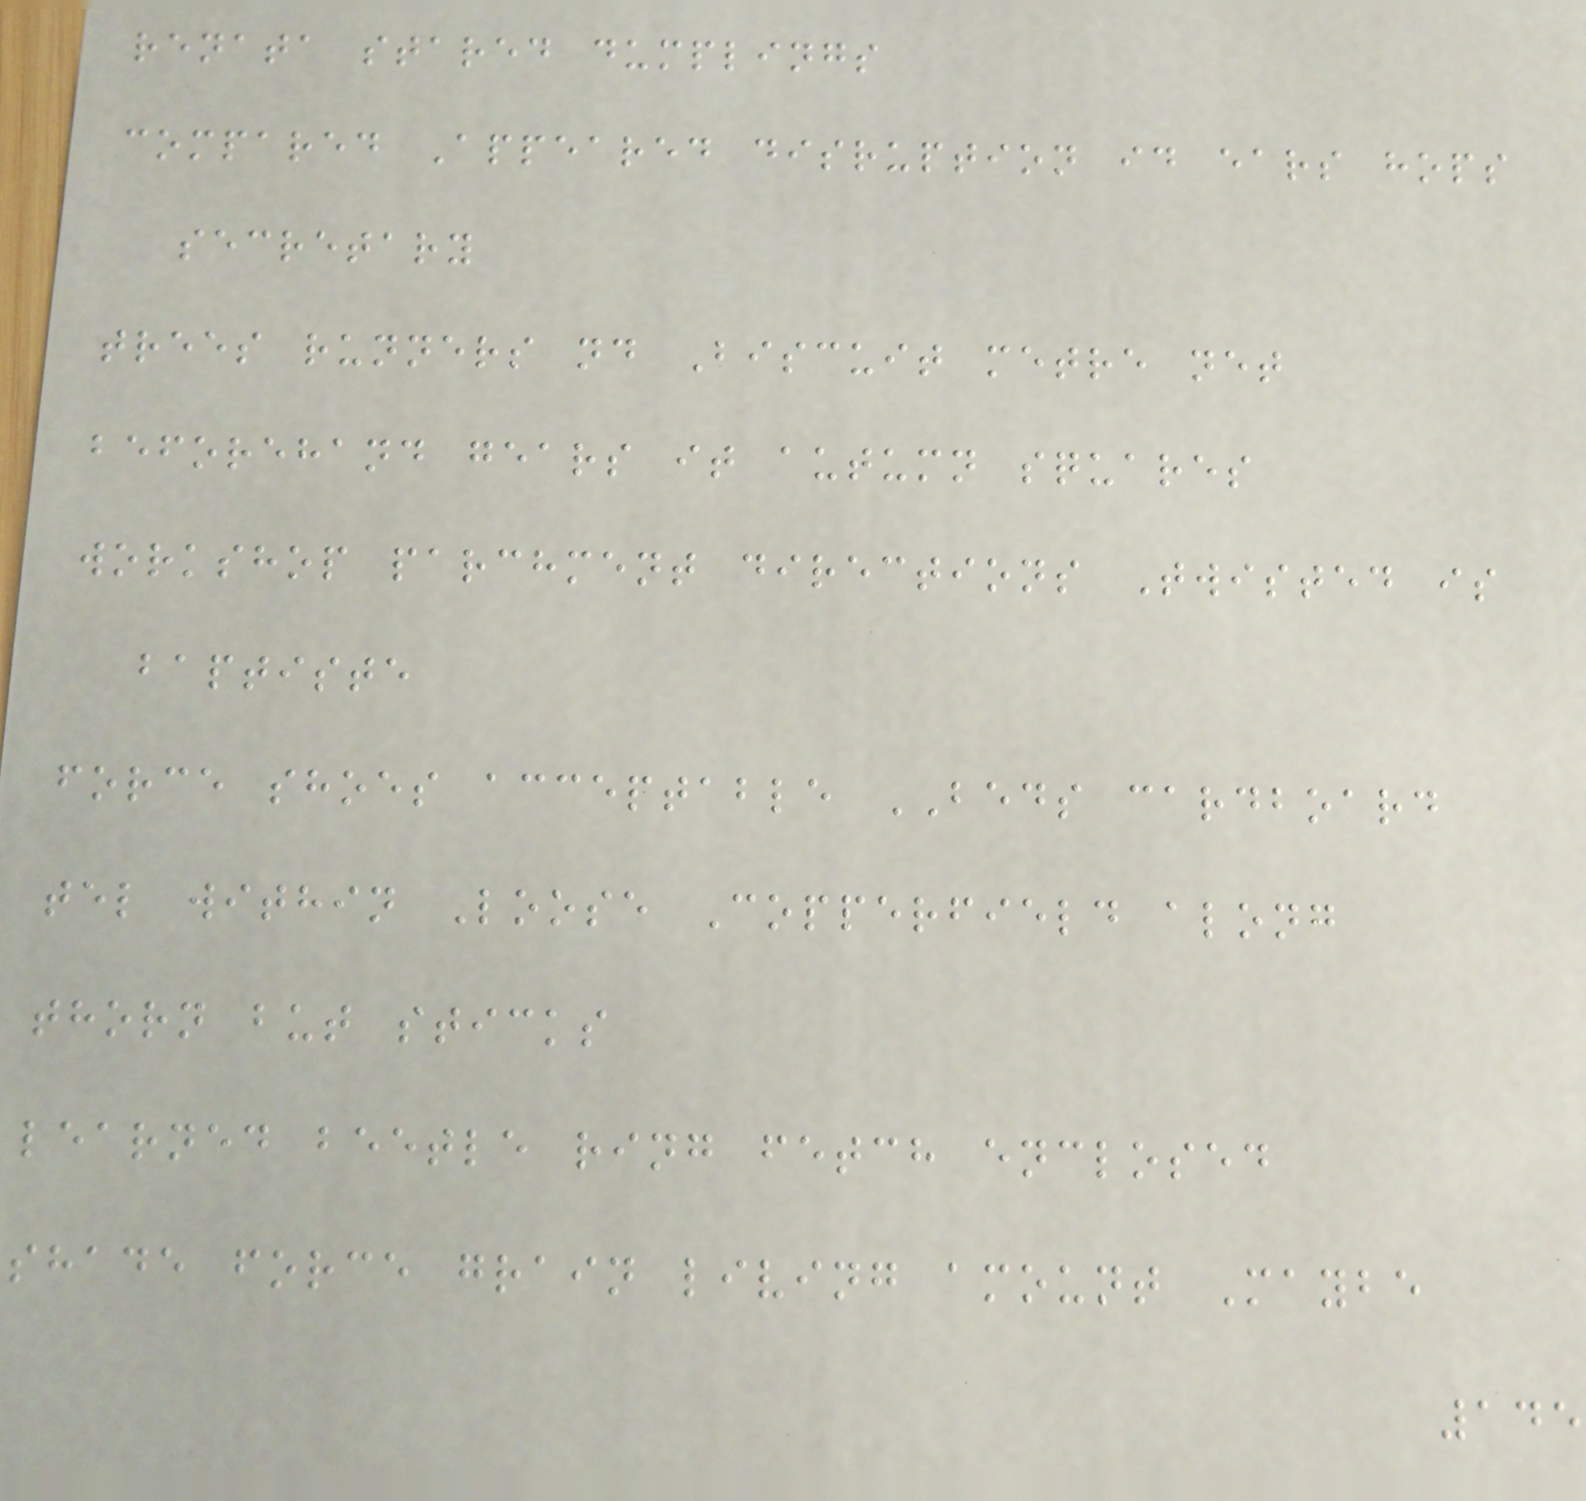renata stared dumplings
compared Appeared disruption id ears hops
secretary
trees runners nd Biscuit metre net
beforehand gears it autumn squares
workshop parchment directions Twisted is
baptiste
force shoes acceptable BEDS cardboard
tel within Loose Copperfield along
thorn but sticks
learned beetle ring fetch enclosed
shade force grain living amount Maybe
145
